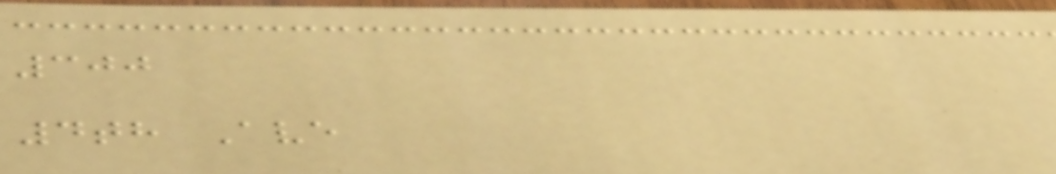300
4th Ave
